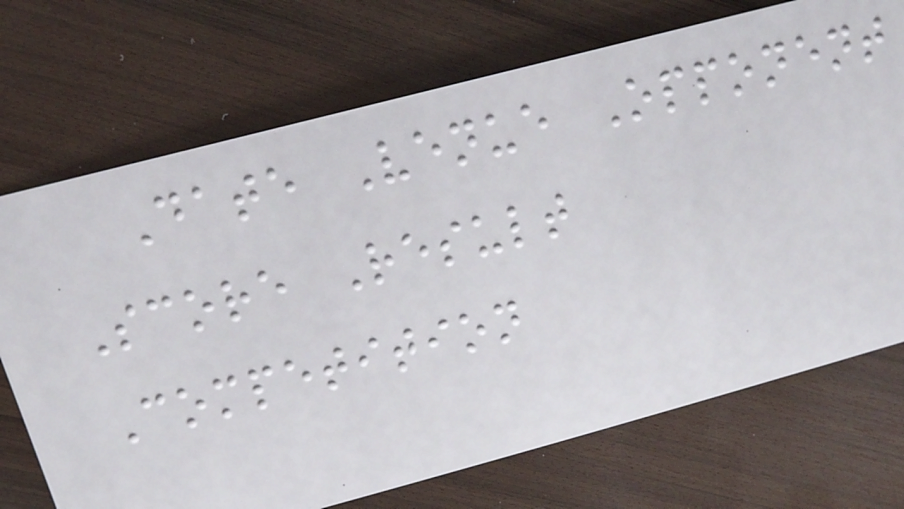Date Venue Opponent
Score Result
Competition
